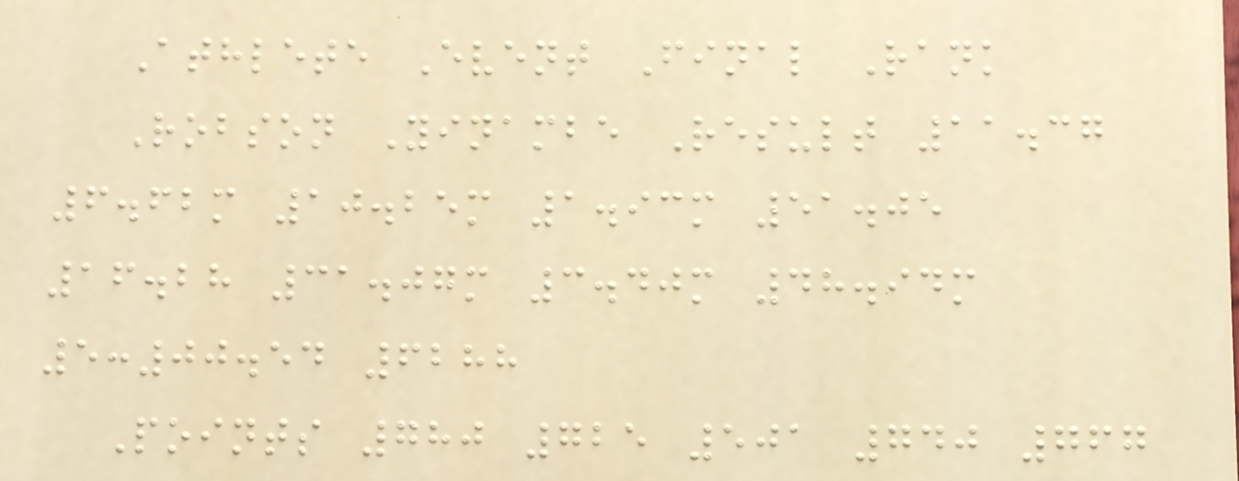Athlete Event Final Rank
Robson Yinambe Result 11.37
6.62m 10.25m 1.93m 51.05
16.28 31.07m 3.40m 48.94m
5:00.54 6288
Points 780 725 501 740 767
